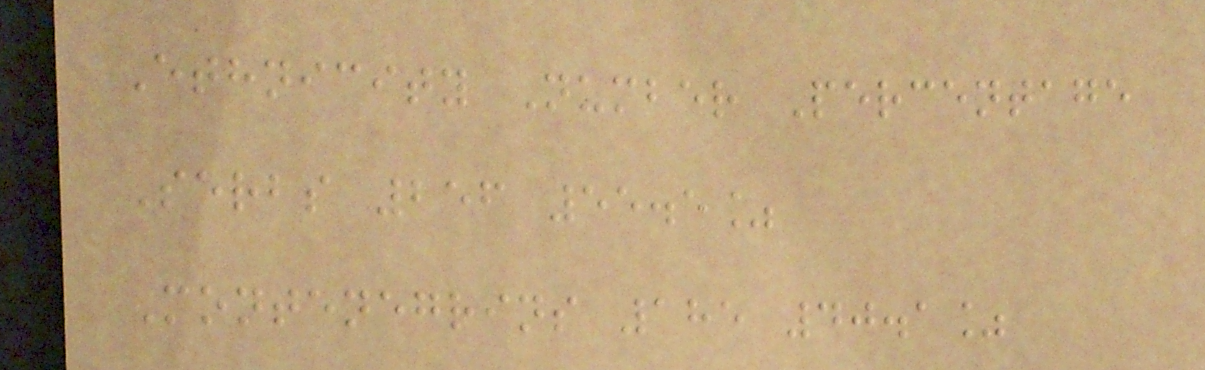Ethnicity Number Percentage
Serbs 256 55.5%
Montenegrins 185 40.1%
